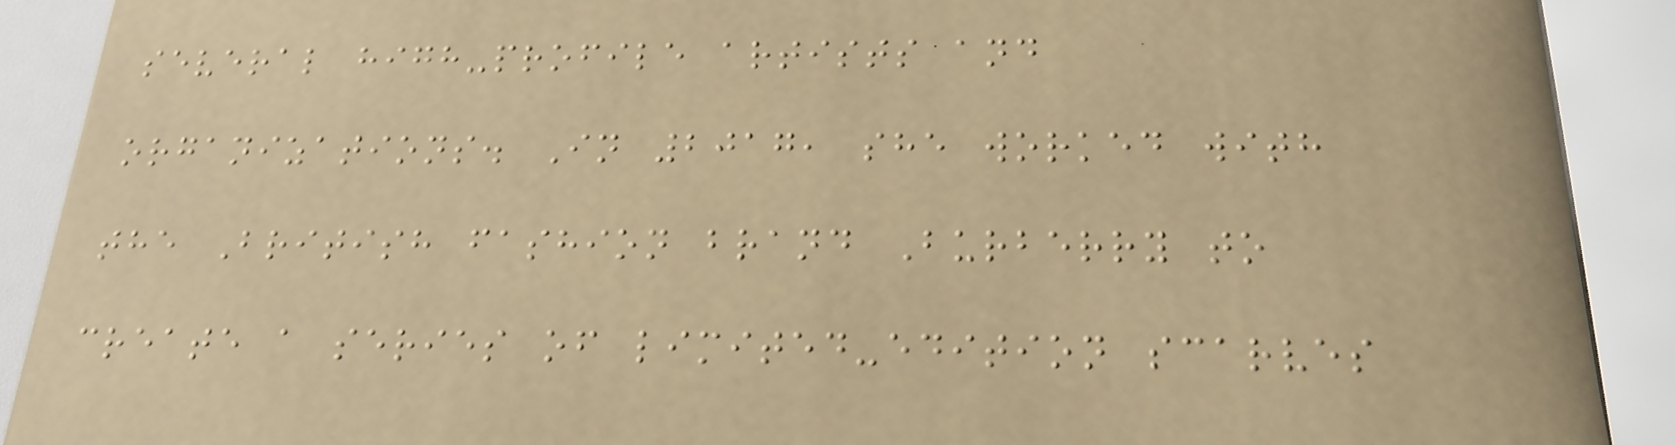several high-profile artists and
organizations. In 2017, she worked with
the British fashion brand Burberry to
create a series of limited-edition scarves
